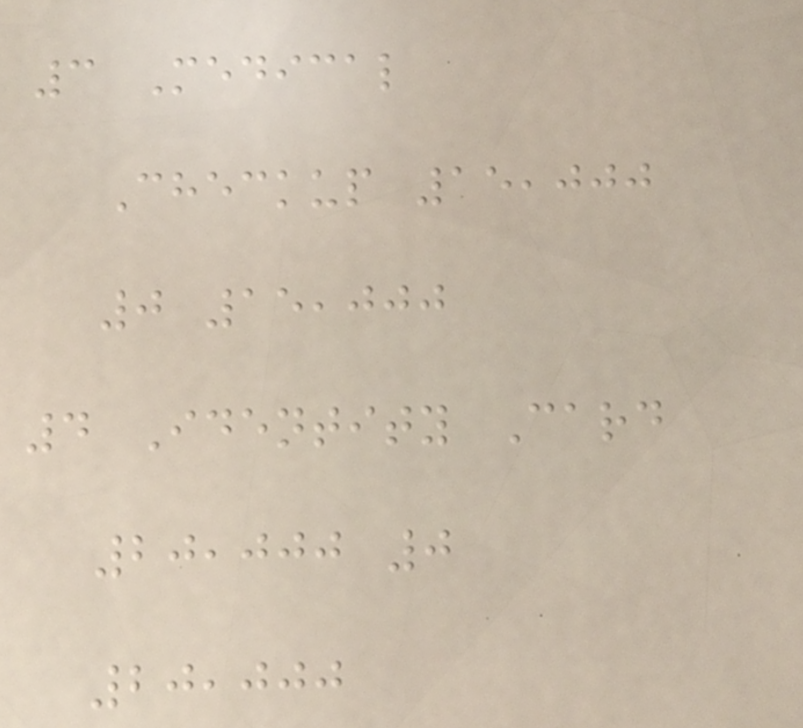3 Medical
Checkup 15,000
0 15,000
4 Identity Card
20,000 0
20,000
